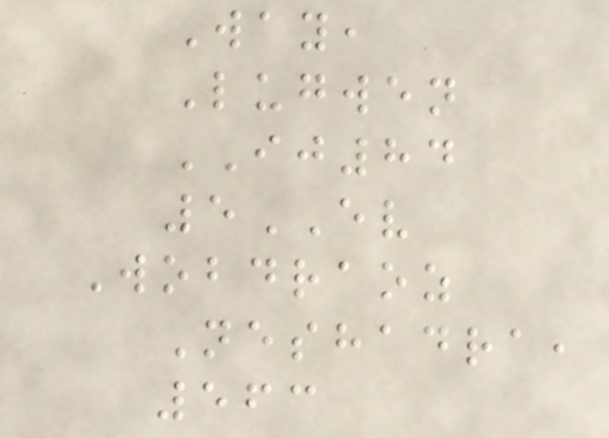Way,
Lugwen
IJ84
5EV
Wobdraoz
Neshadra,
563
